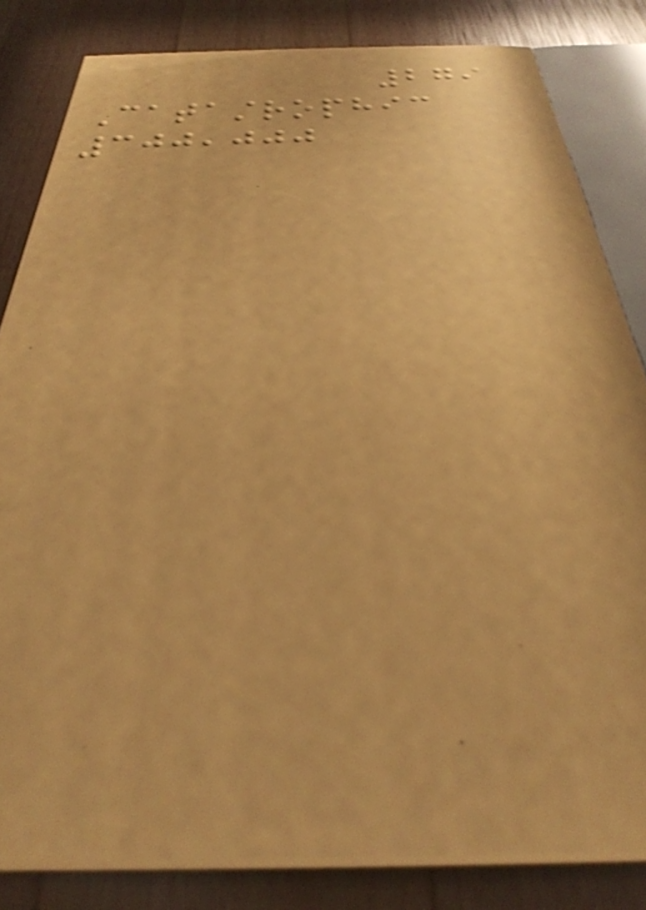279
Catastrophic
300,000
